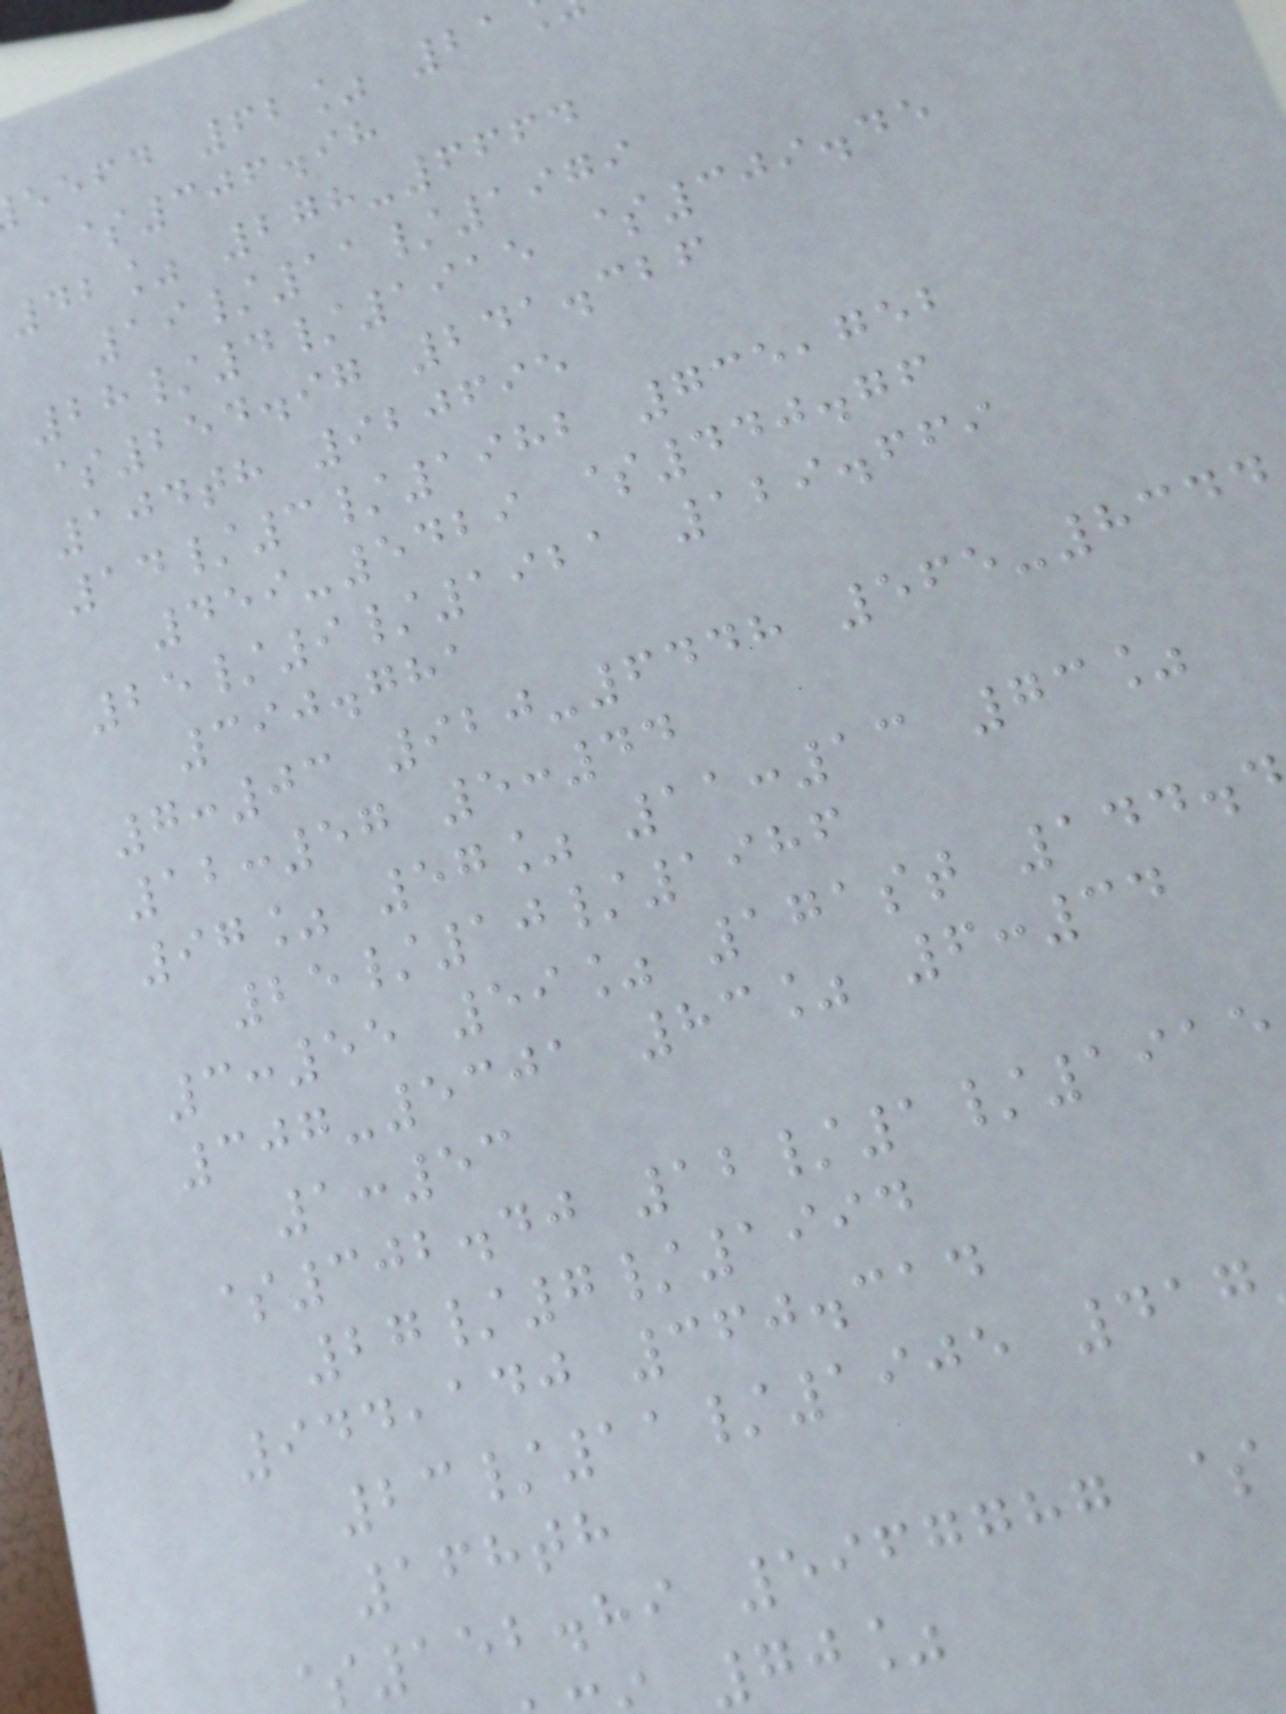eefd 62% 21
$306.98
42% 278-6664
19/11/1979
28/4/1915 $309.45
$254.97 241.326
104th 920695
14/3/1982 735,752
459-5429 $440.76
25/9/1921 129.669
390.781
7:03 920-6448 565-8344
12:57 5:44
97% 57% 11:13 73%
25/10/1986
3:55 59% 171st 144.
307-5301 83% 6:34
1:53
$302.40 12/1/1915
27/7/1994
944,140 360.314
23/11/1905 417
168th
152.89 5967787 $
70%
